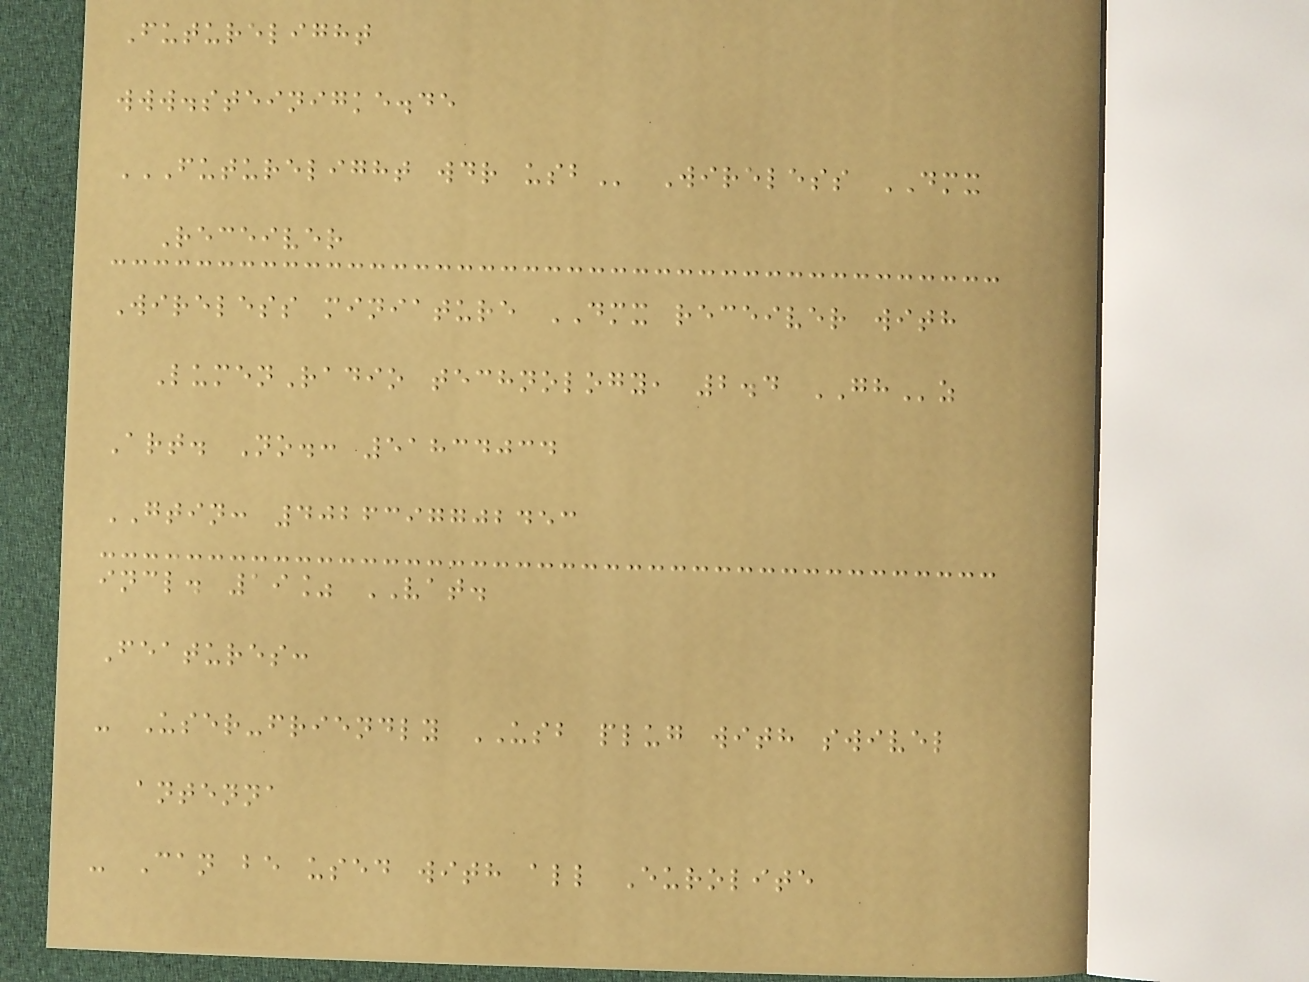Futurelight
www.steinigke.de
FUTURELIGHT WDR USB Wireless DMX
Receiver
Wireless miniature DMX receiver with
LumenRadio technology, 2.4 GHz
Art. No.: 51834034
GTIN: 4026397702453
incl. 19% VAT.
Features:
- User-friendly USB plug with swivel
antenna
- Can be used with all Eurolite
